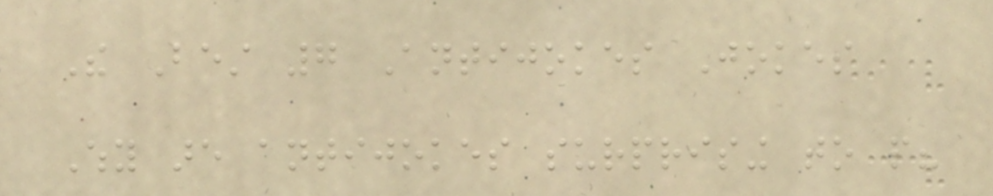The Best 7 Antijokes Jokes
Why are antijokes surprising to people?
